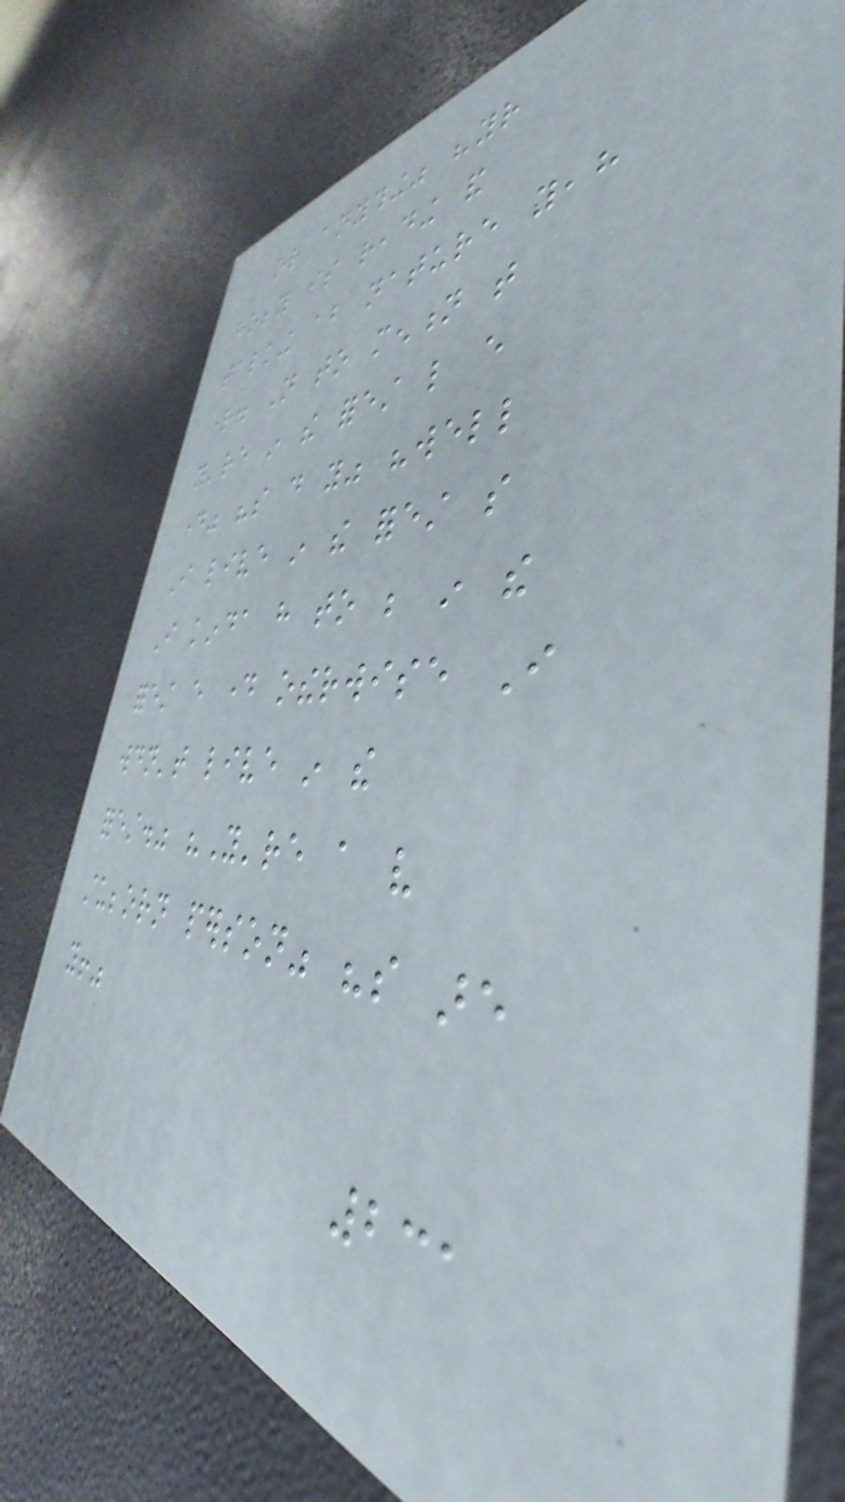or anything" "your
hobby is reading and
talking about nature yeah
right. Not to mention that
you're in the forest like every
day" "so do you" "well
I live in the forest so
I kinda have to be in the
forest every day otherwise I
wouldn't live in the
forest." "You're a very
stubborn person" "so are
you!"
231
